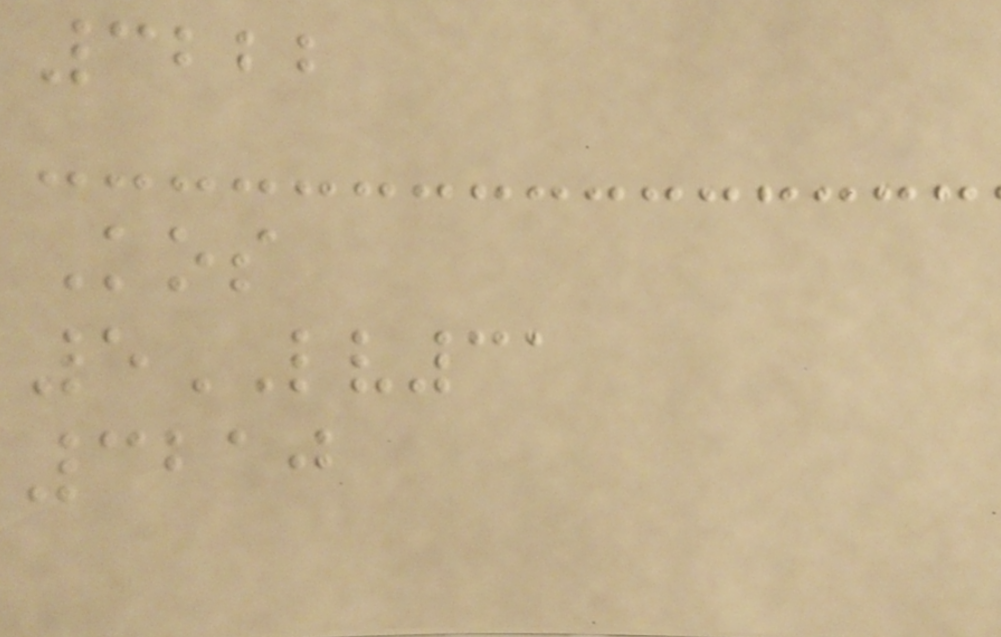3222
Kos
5LV31
3210
